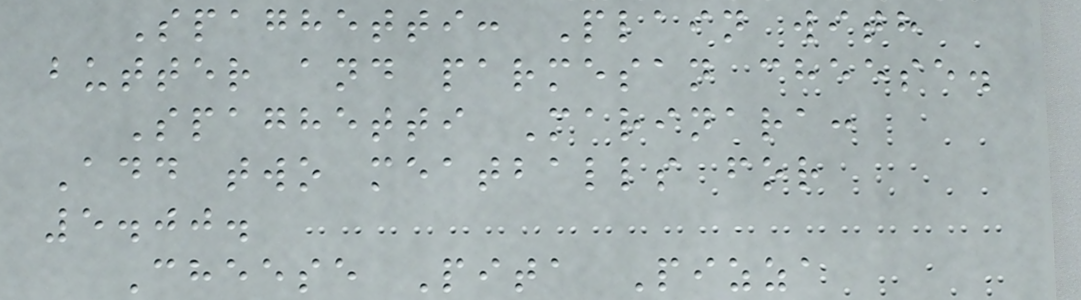Spaghetti: Plain with
butter and parmesan cheese.
Spaghetti Marinara:
Add two meatballs for
5.00.
Cheese Pita Pizza
